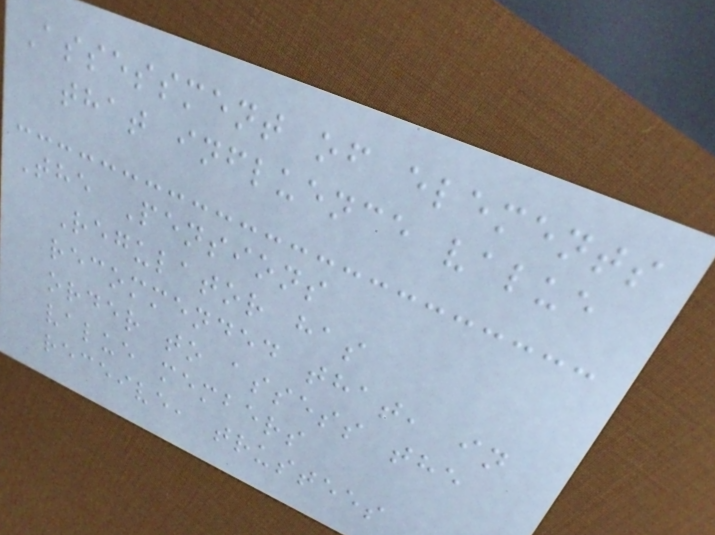Assessment of elements
that influence value
The Pensions
Regulator has
recommended that, in
order to assess the
value members
receive, trustees
